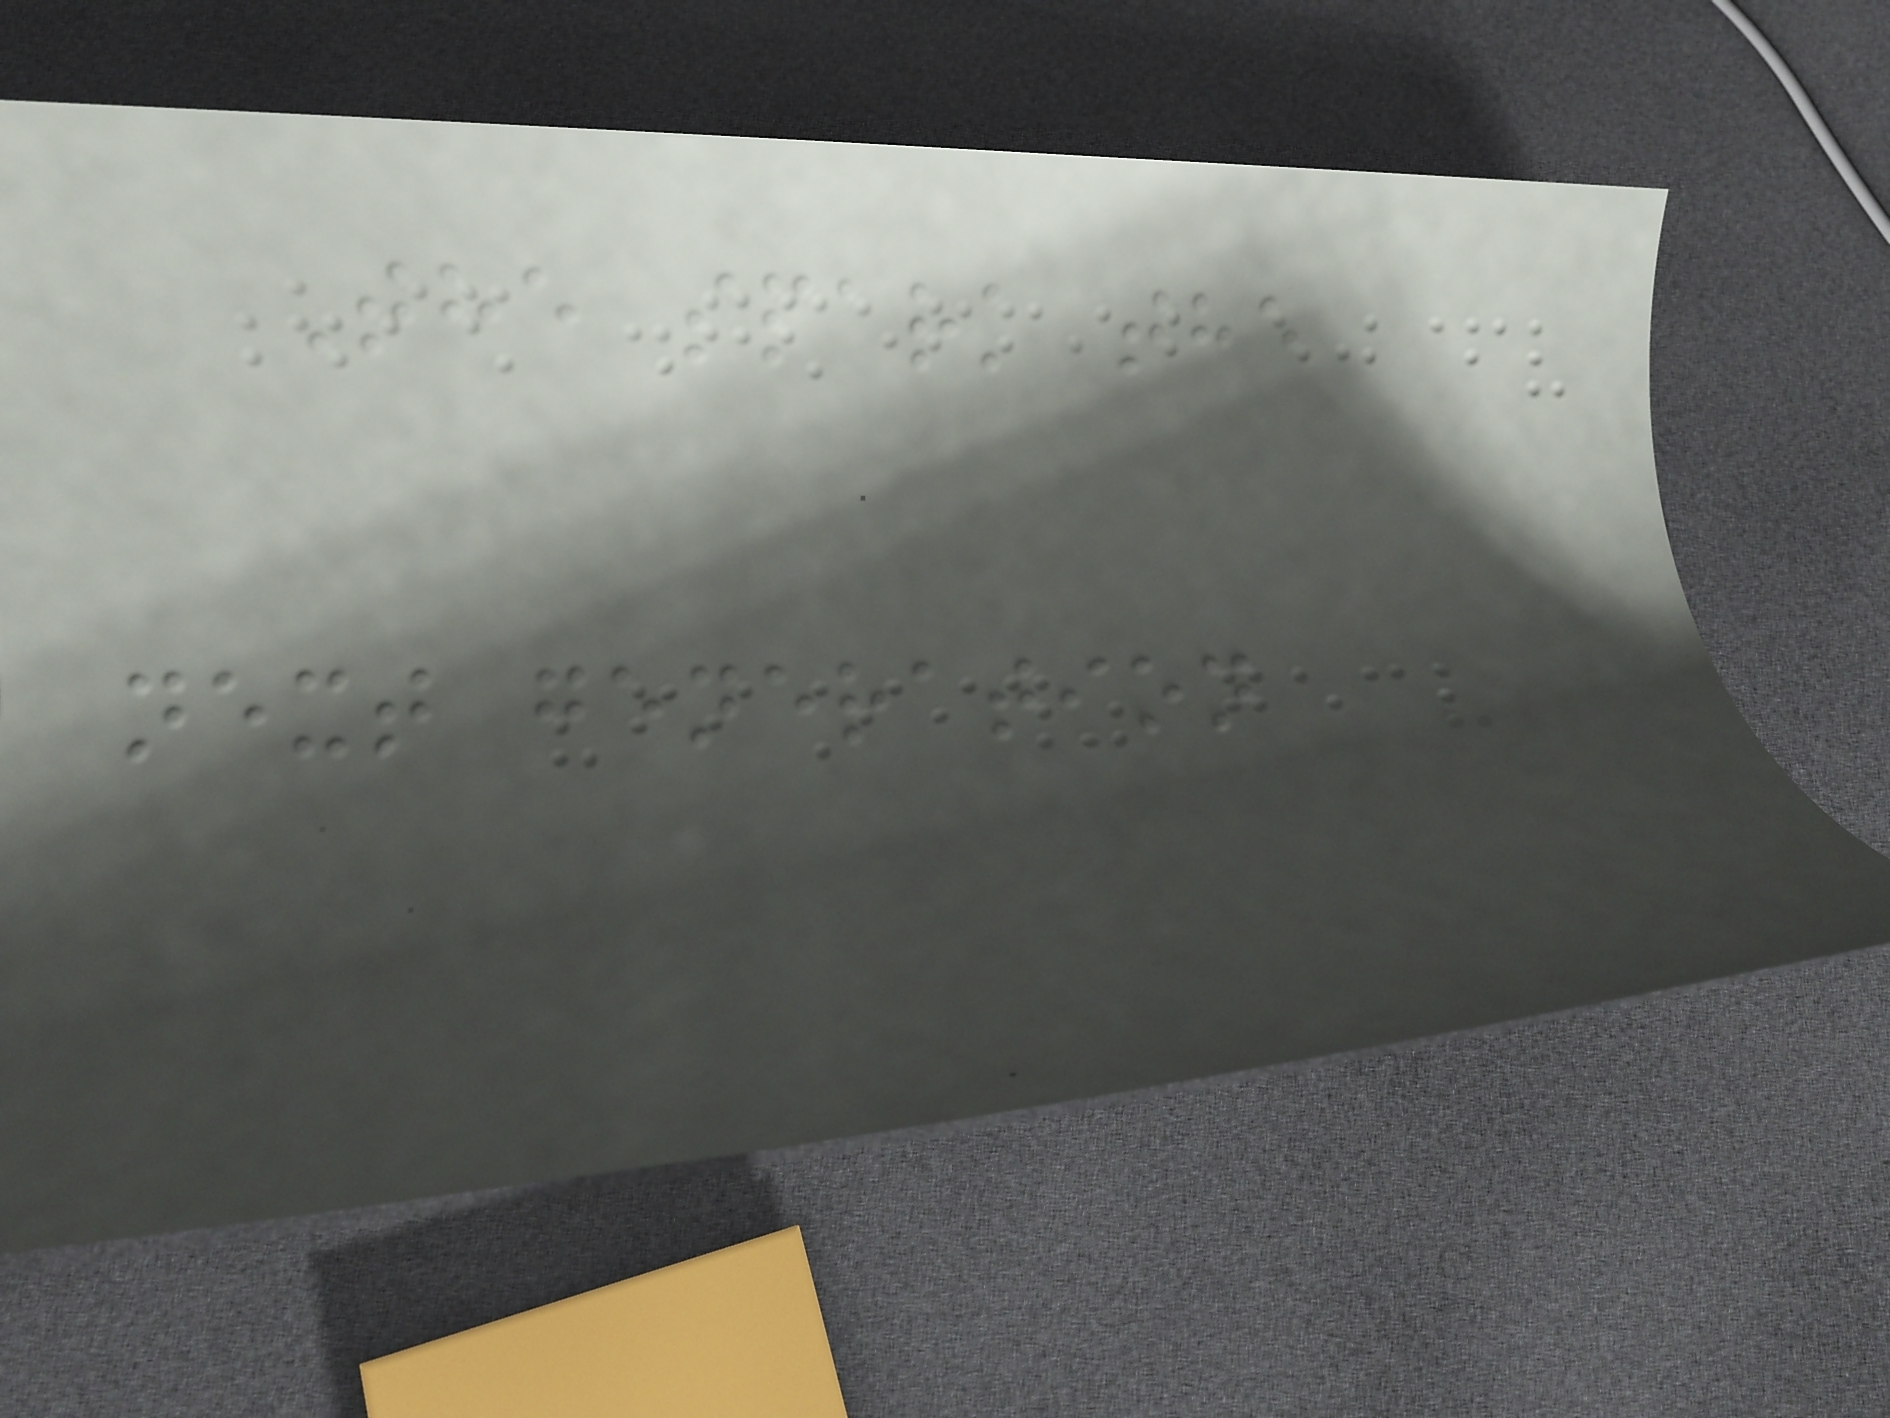The spark the
next generation
